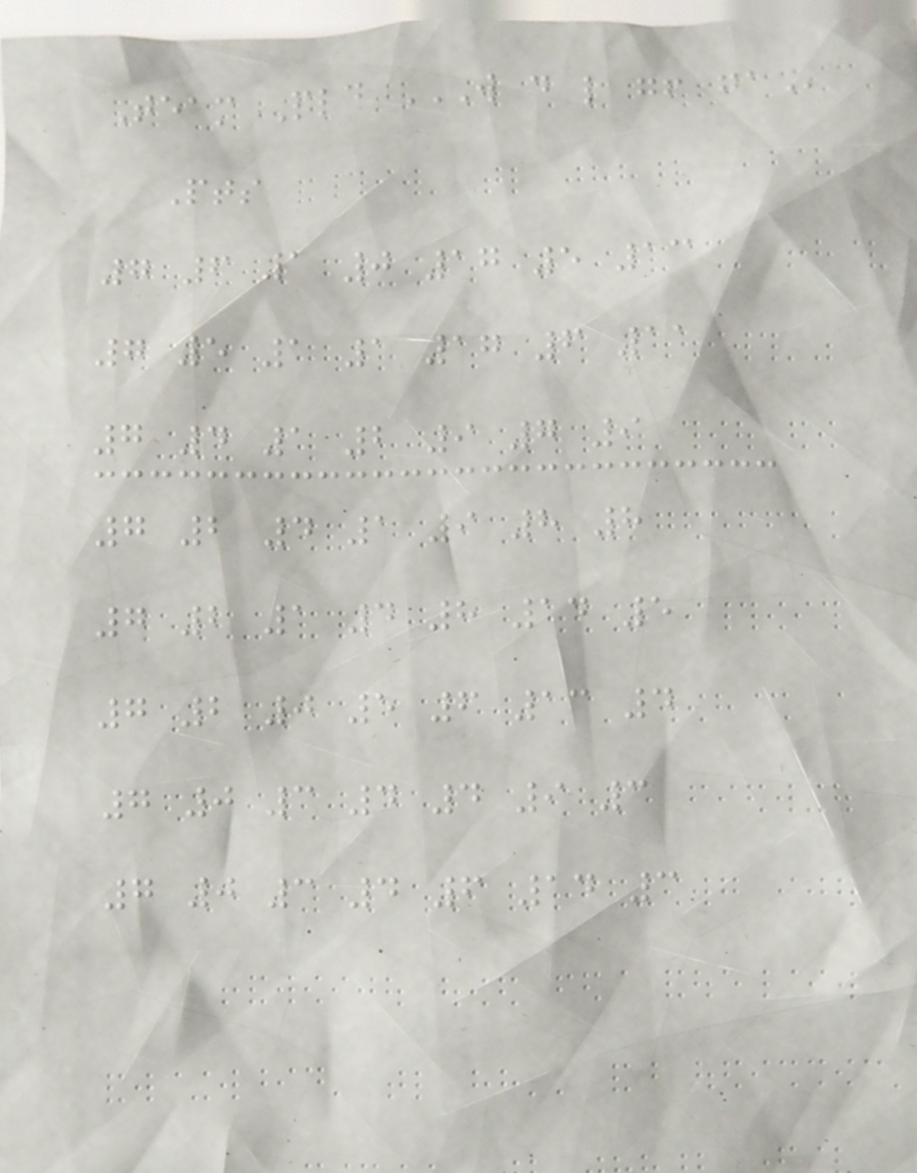Team Pld W D L GF GA
Pts
7 6 1 0 17 5 13
7 5 1 1 17 6 11
7 4 1 2 9 7 9
7 2 4 1 9 8 8
7 2 1 4 8 14 5
7 2 0 5 6 13 4
7 0 3 4 4 9 3
7 0 3 4 6 14 3
